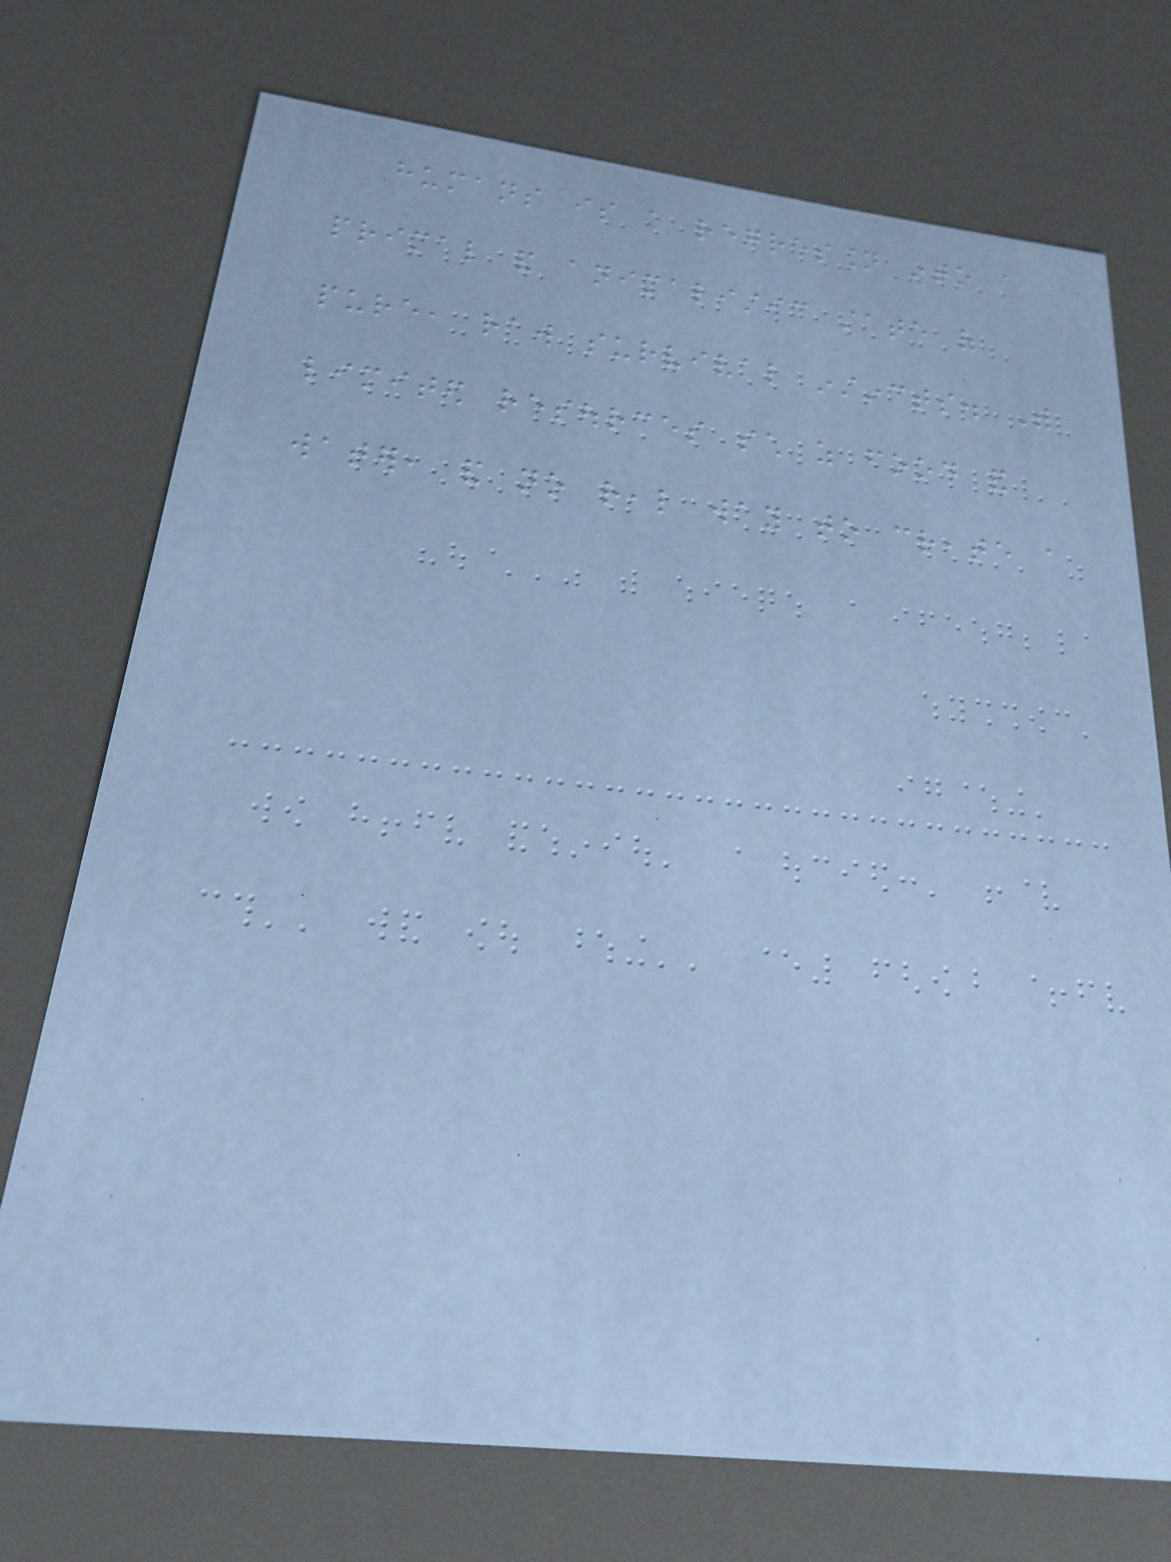humans is a regression into a
primal and animalistic state of
pure, raw survival instincts. With
limited resources such as food and
water, and no real way to create a
